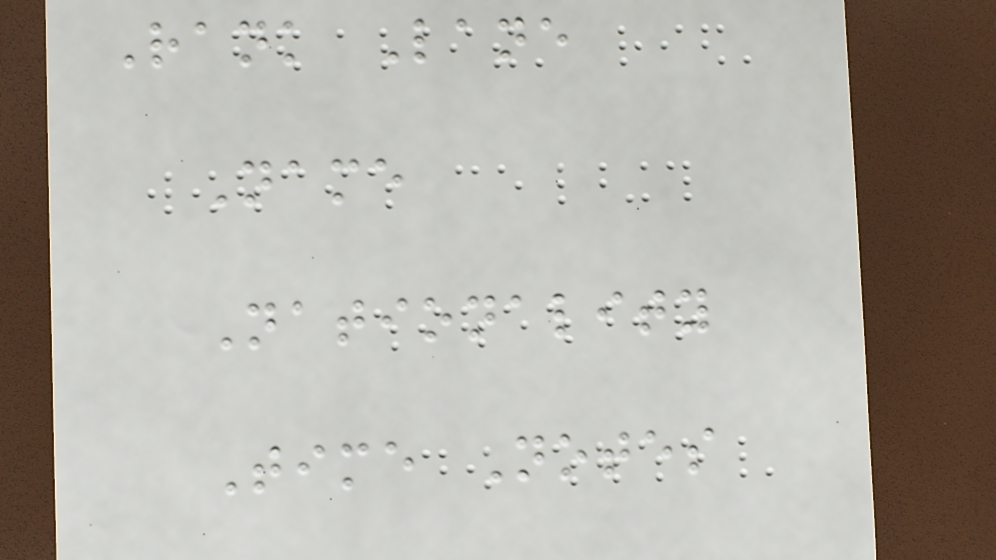Rank Lane
Name
Nationality
Time Notes
